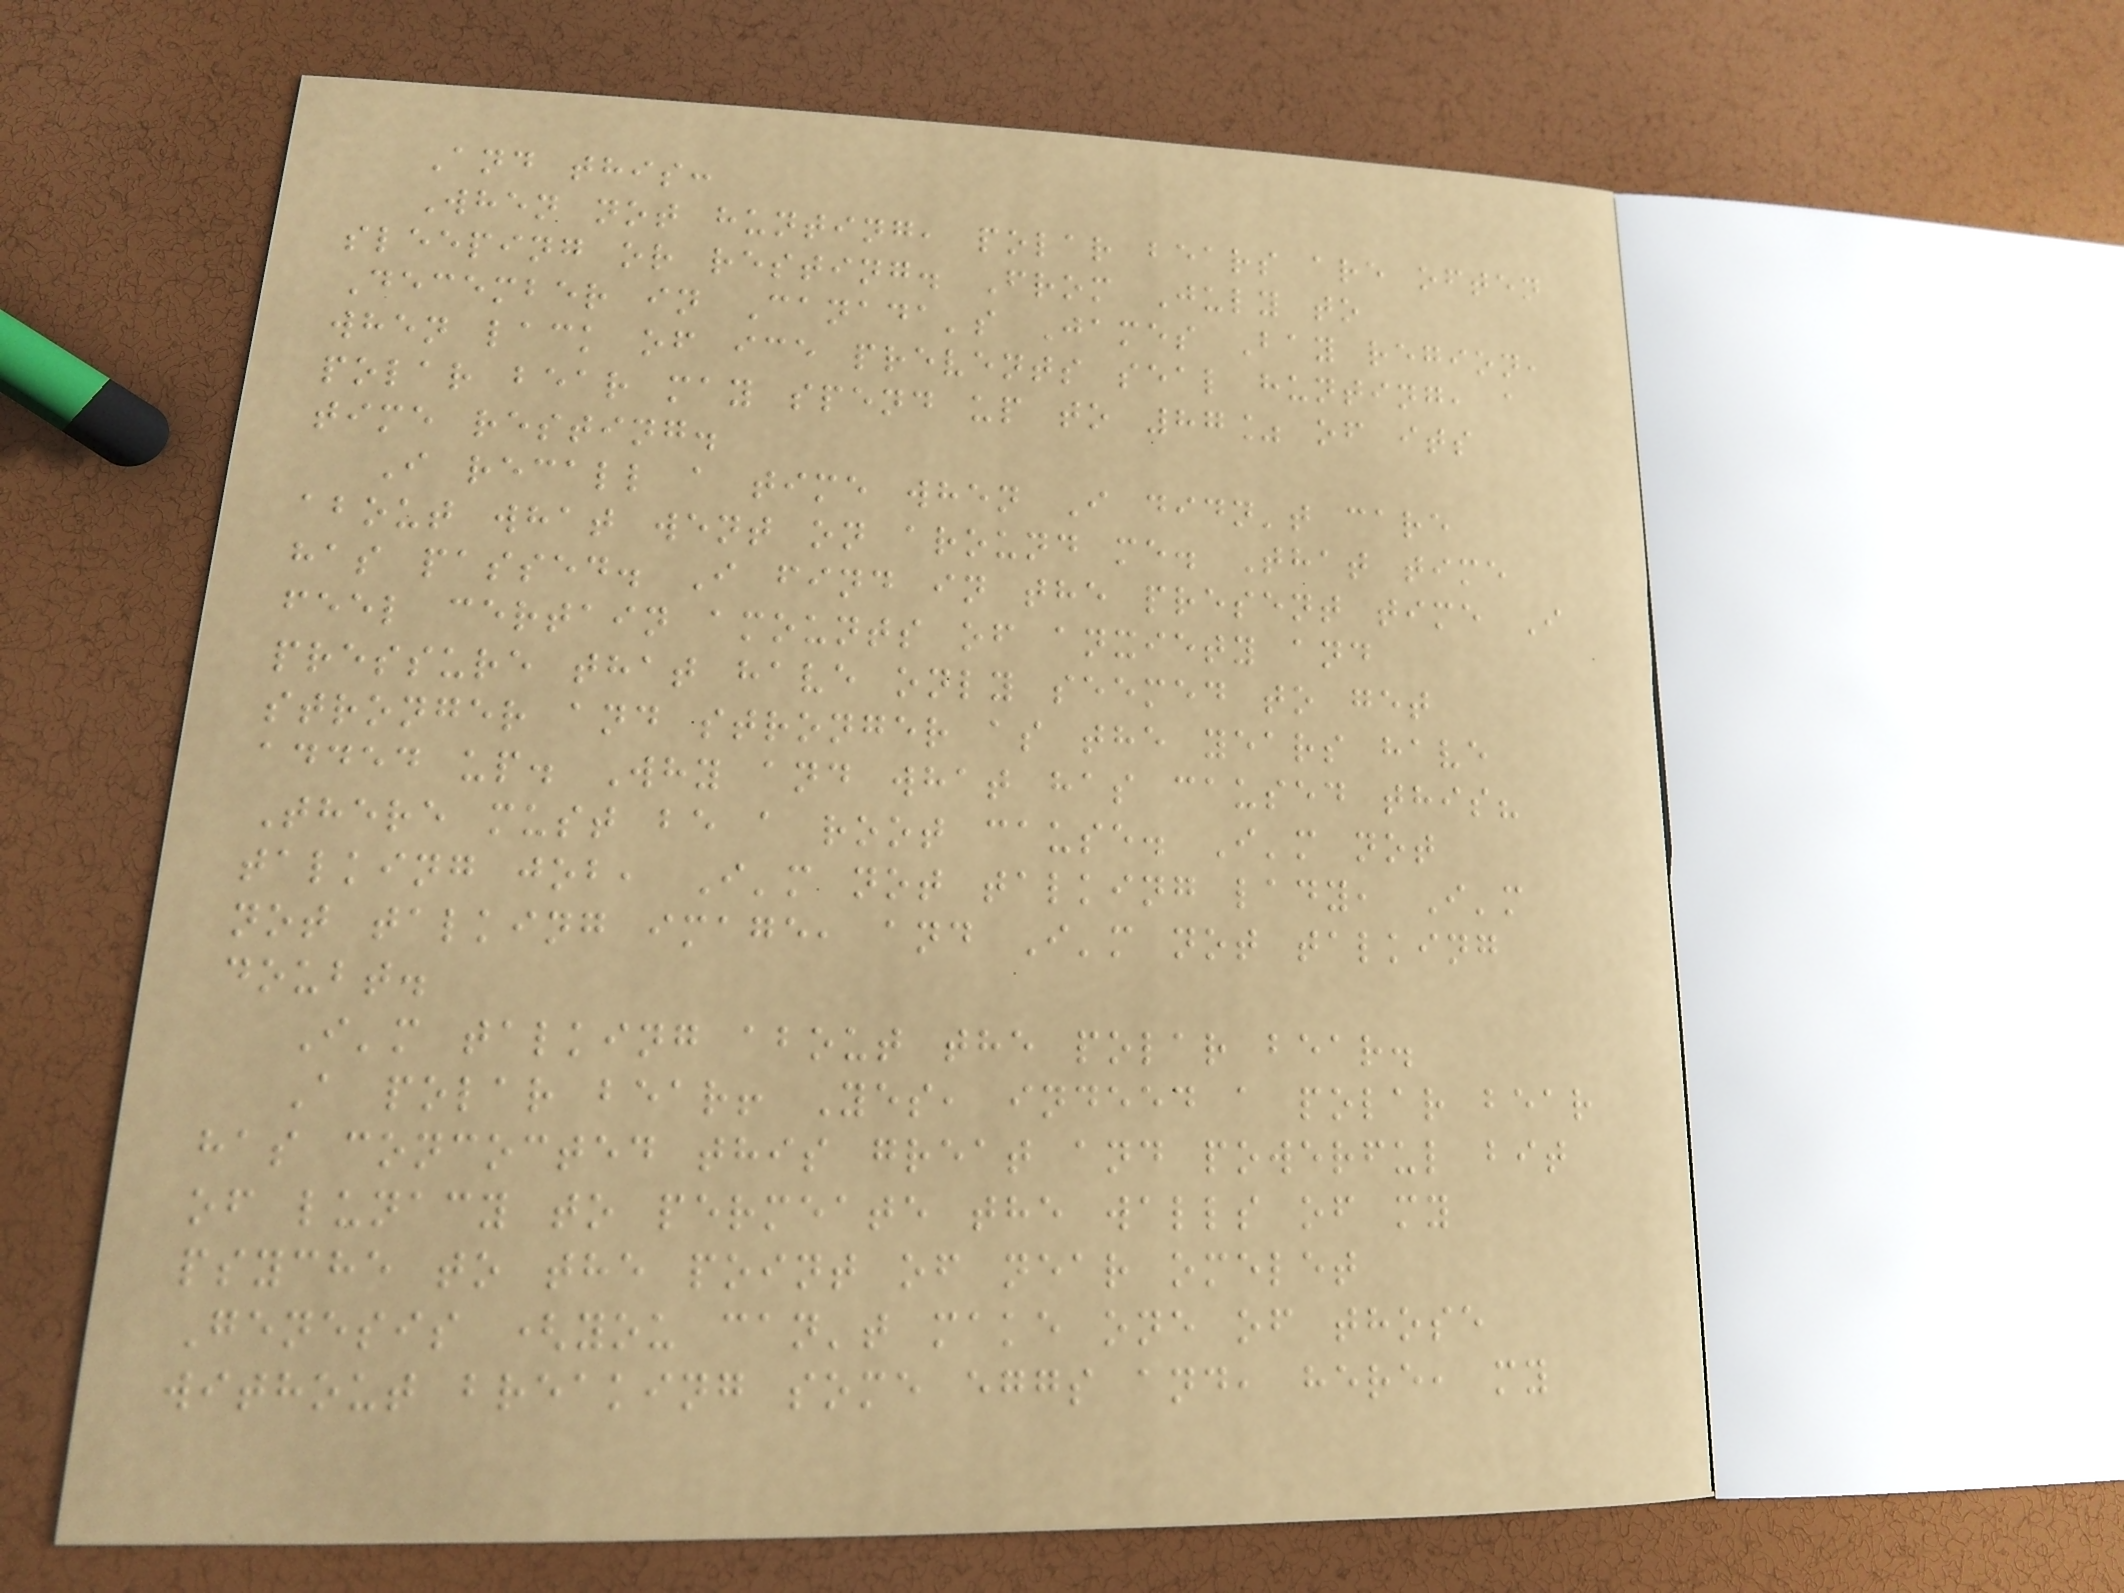And this:
When not hunting, polar bears are often
sleeping or resting. From July to
December in Canada's James Bay region,
when lack of ice prevents seal hunting, a
polar bear may spend up to 87% of its
time resting.
I recall a time when I didn't care
about what went on around me. That time
has passed. I find in the present time I
feel certain amounts of anxiety and
pressure that have only seemed to get
stronger and stronger as the years have
added up. Why and what has caused this?
There must be a root cause. I'm not
talking job, I'm not talking lady, I'm
not talking image, and I'm not talking
doubt.
I'm talking about the polar bear.
A polar bear! Yes, indeed a polar bear
has concocted this great and powerful bit
of lunacy to permeate the walls of my
psyche to the point of near omelet
Genesis (you can't make one of those
without breaking some eggs and, here, my
